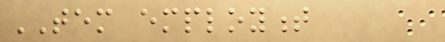TEM employment
